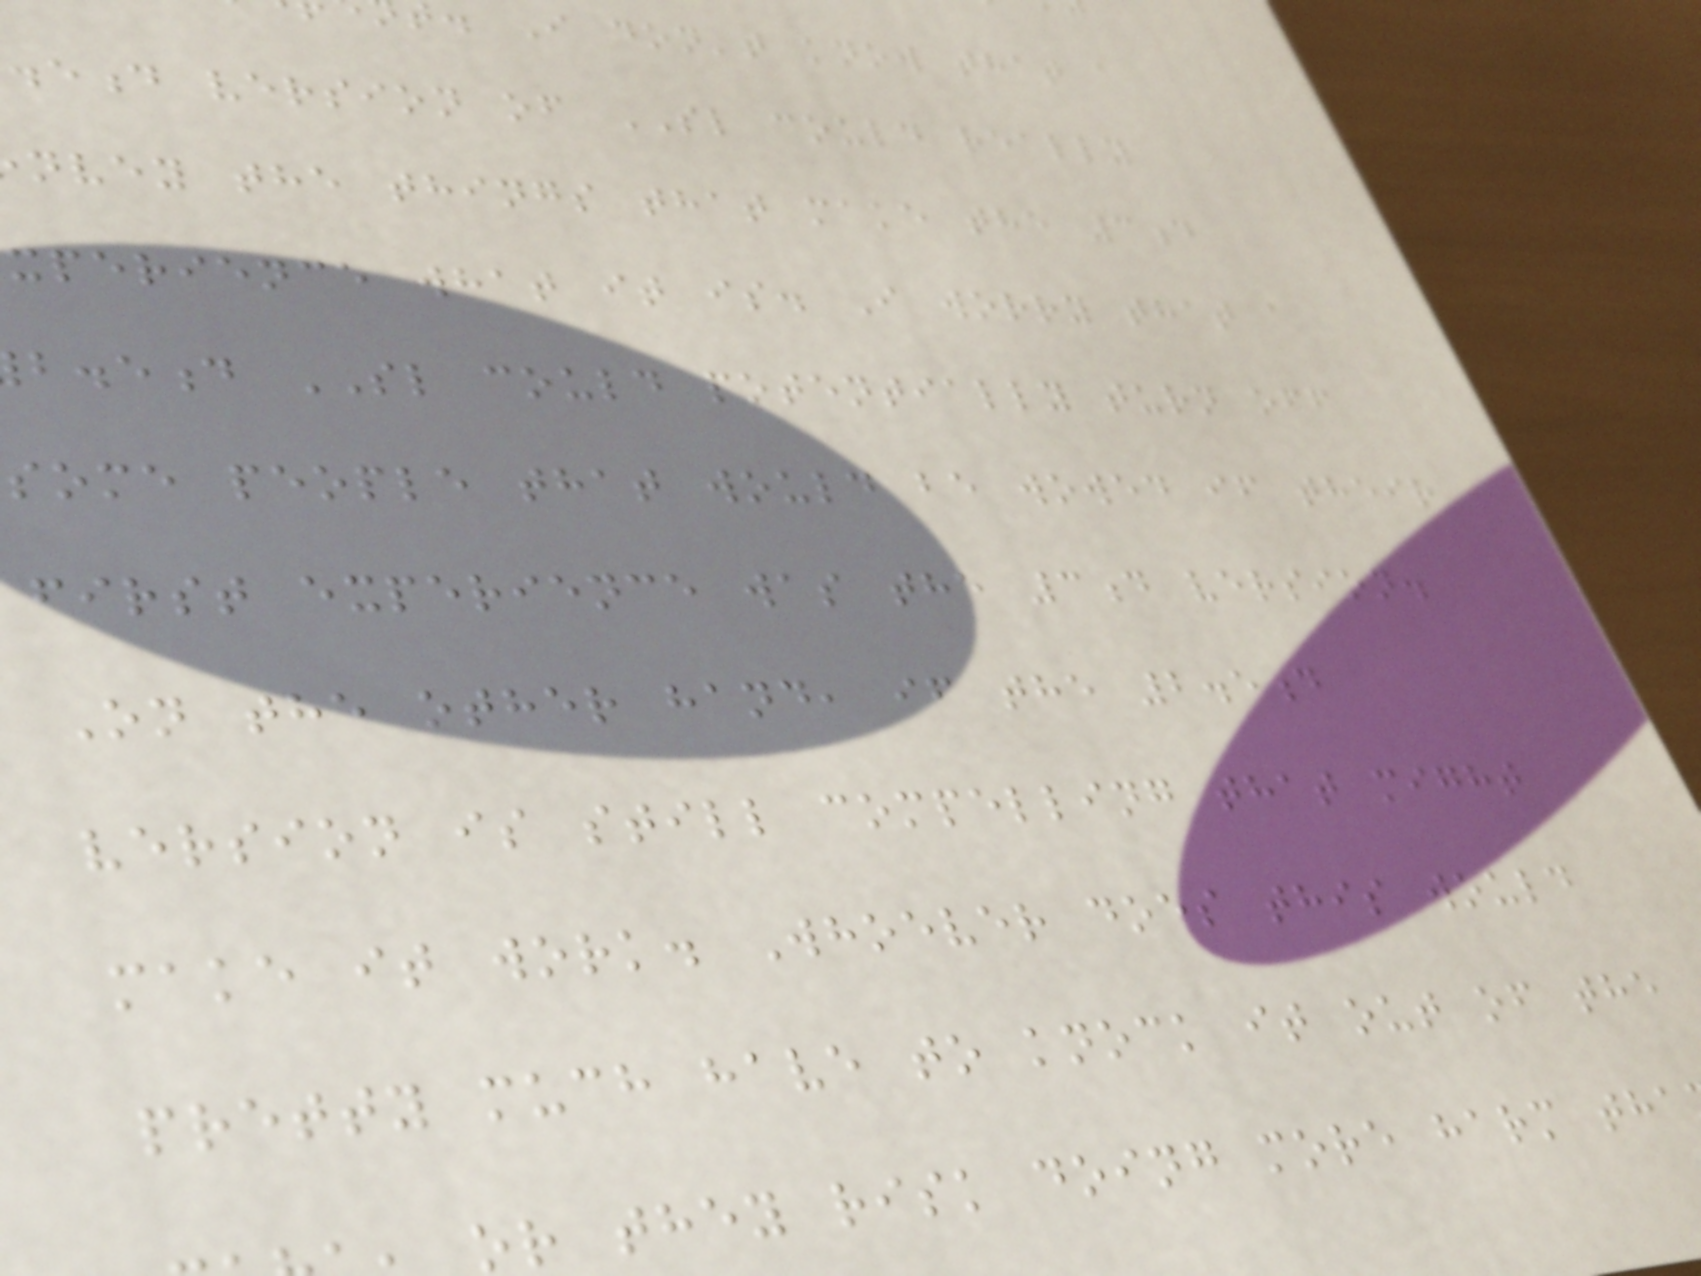. I don't know that a
d version of SL could really
nvey the things that make the 3d
xperience what it is. I worry that a
d SL could potentially turn off
some people that would be wowed if their
first experience was the 3d version.
On the other hand, if the 2.5d
version is still compelling that might
make it work. Whoever does this would
pretty much have to knock it out of the
or they risk doing more harm tha
